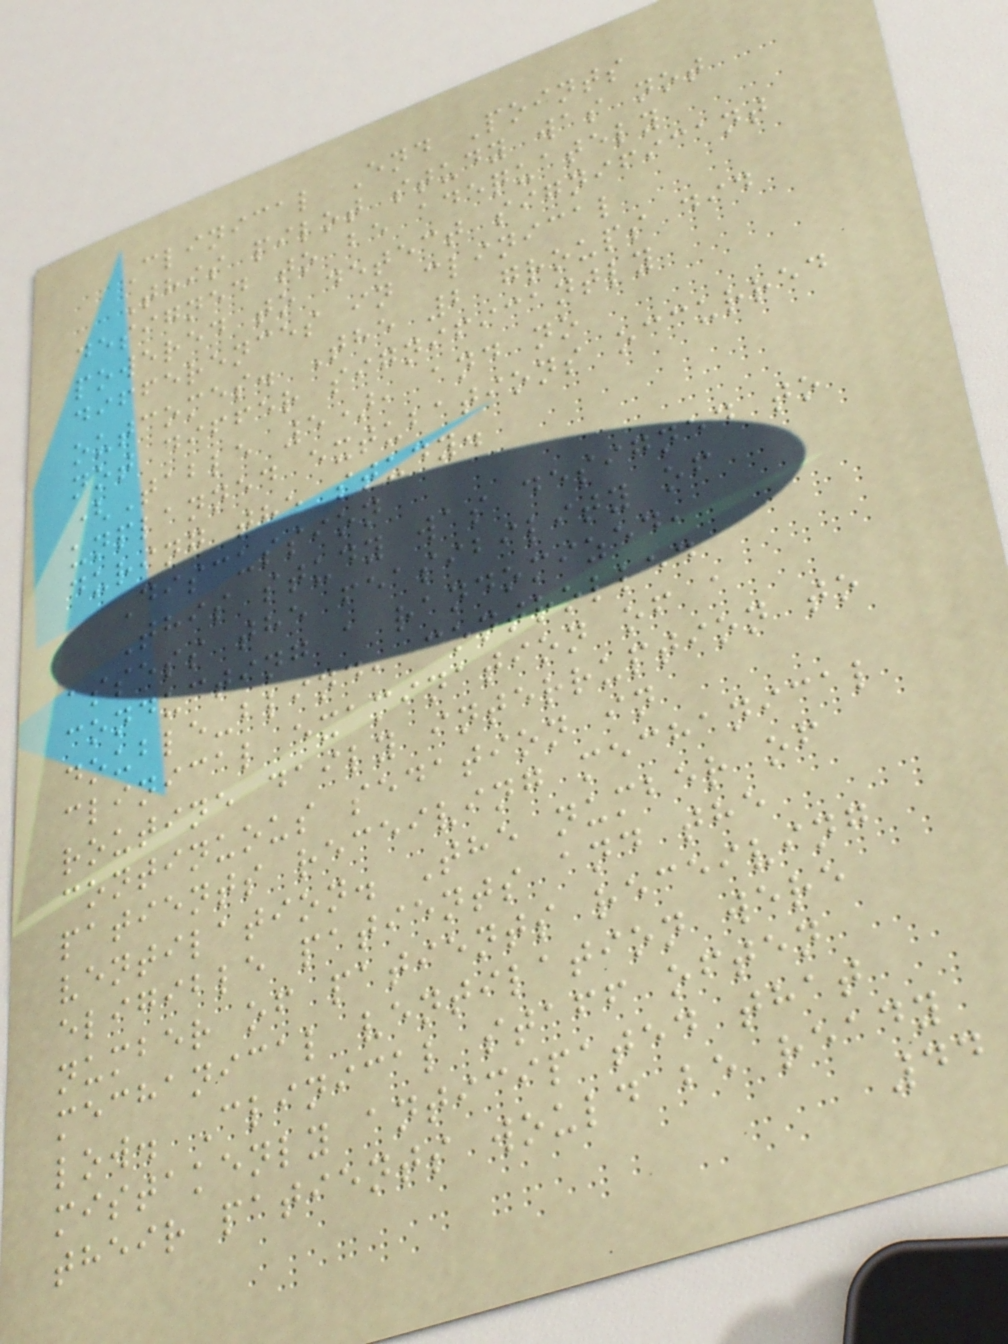Clinical End Points
This pilot study was not
designed to be adequately
powered to detect significant
differences in clinical
outcomes. The 2 groups did
not differ significantly
(Table 5), and no
unplanned extubations occurred
during the study.
Discussion
This study was designed to
assess the feasibility of
conducting a randomized,
double-blind, controlled
clinical examination of a
routine daily interruption to
continuous sedation in
patients receiving mechanical
ventilation. The number of
eligible patients and the
number of patients receiving
mechanical ventilation were
low. Clinical staff often
mistakenly anticipated that
their patients would be ready
44
